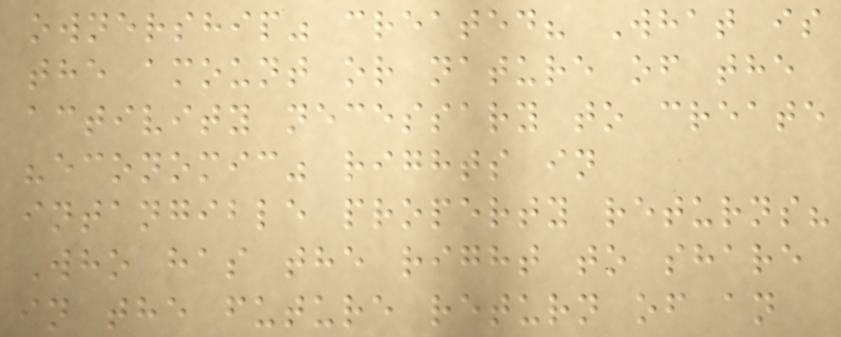ownership" created? What is
the amount or nature of the
activity necessary to create
"economic" rights in
intangible property returns?
Who has the right to share
in the future return of an
